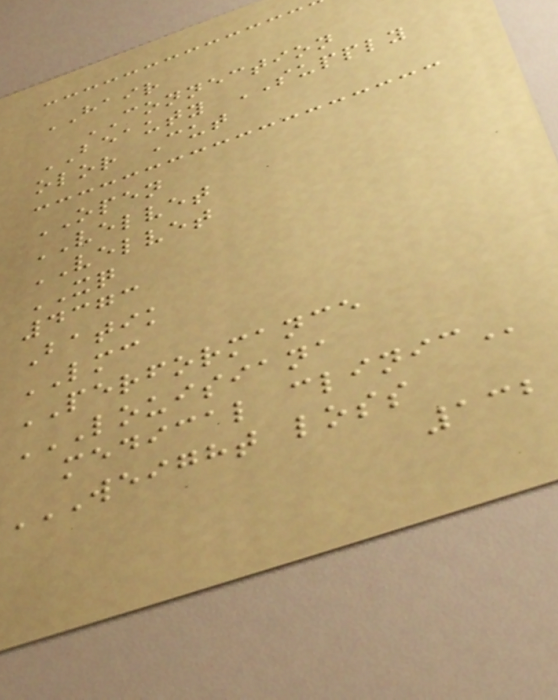HAIR
CONNECTION
BEAUTY SUPPLY
olor Cut
OPEN
VELVET
VELVET
XQ
4373
Batik
LMC
PERFORMANCE
LOUISIANA
MEDICAL CLINIC
WEIGHT LOSS
132
